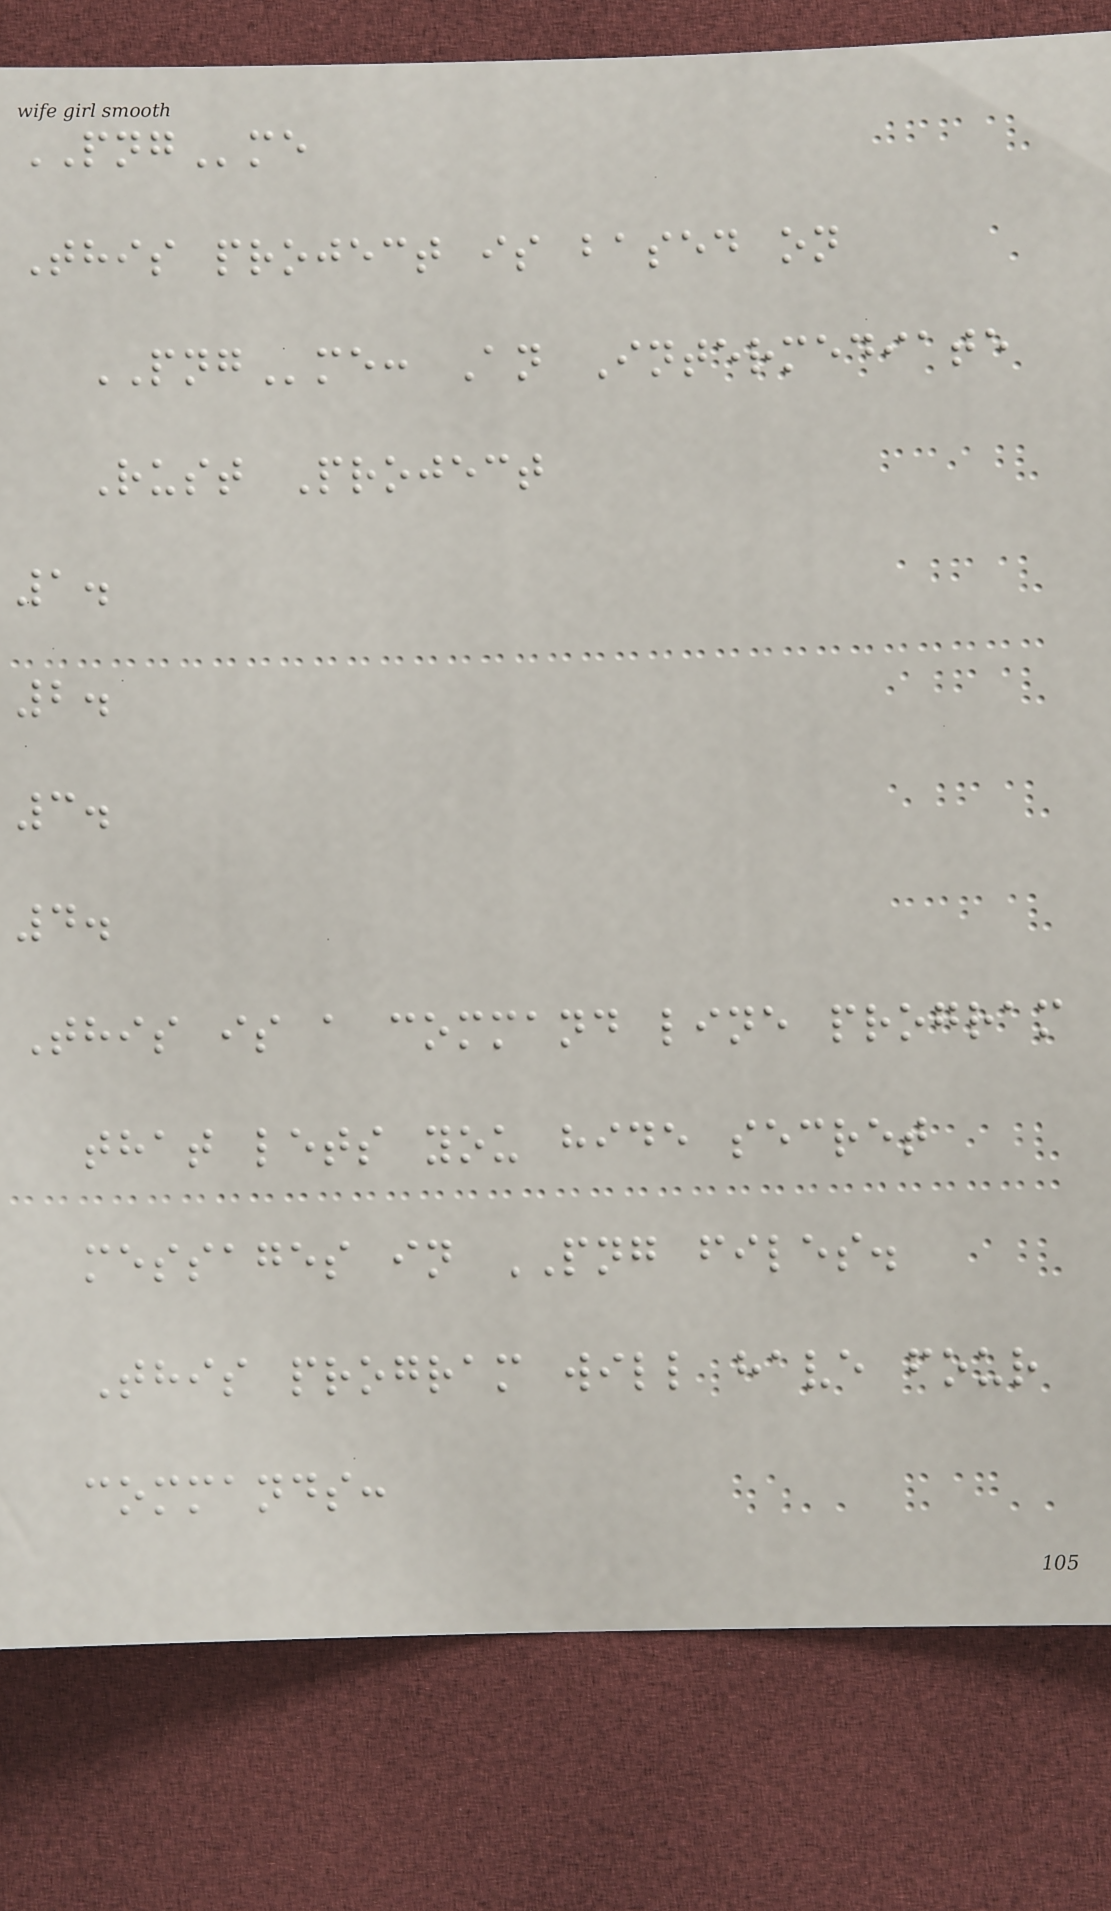PNGme
This project is based on
PNGme: An Intermediate
Rust Project
1.
2.
3.
4.
This is a command line program
that lets you hide secret
messages in PNG files.
This program will have four
commands:
